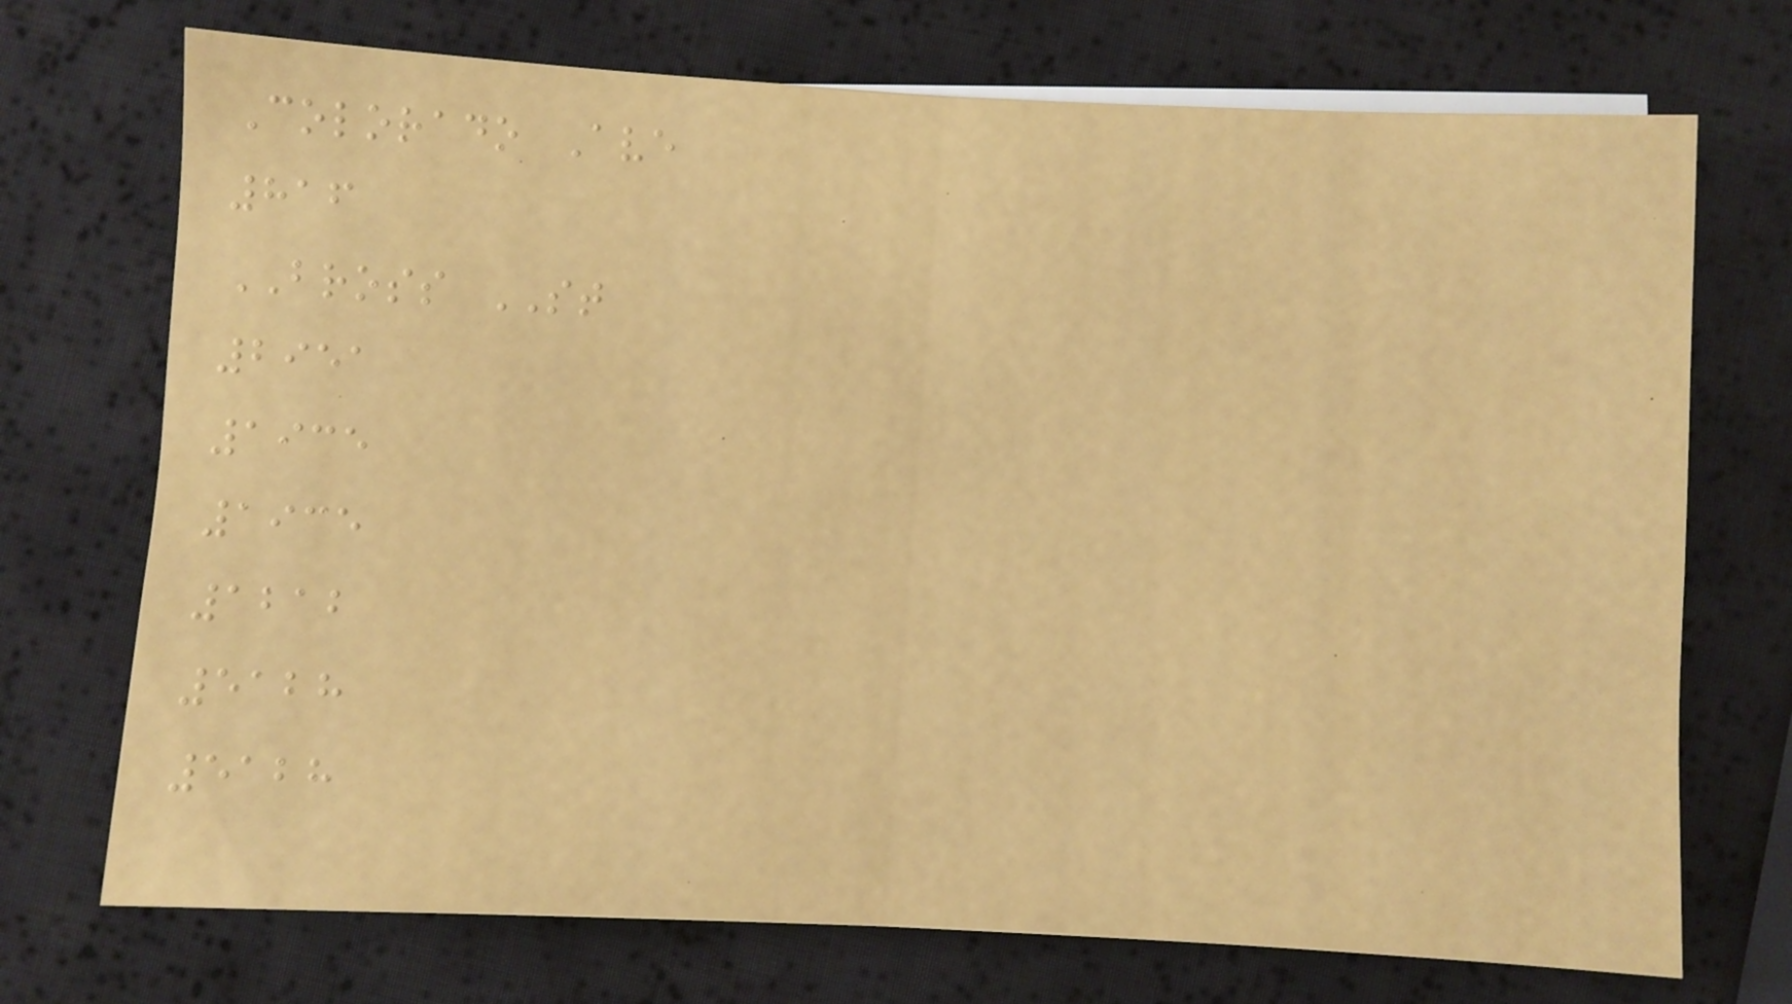Colorado Ave
816
BROSS ST
2951
1935
1935
1212
5128
5128
